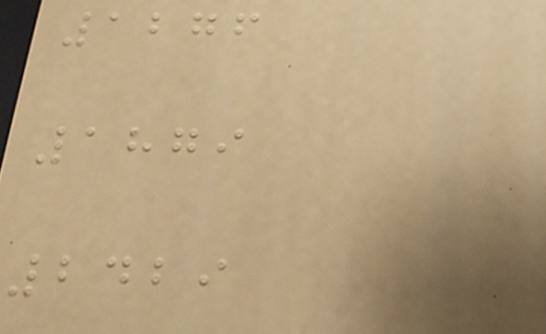1276
1879
2429
